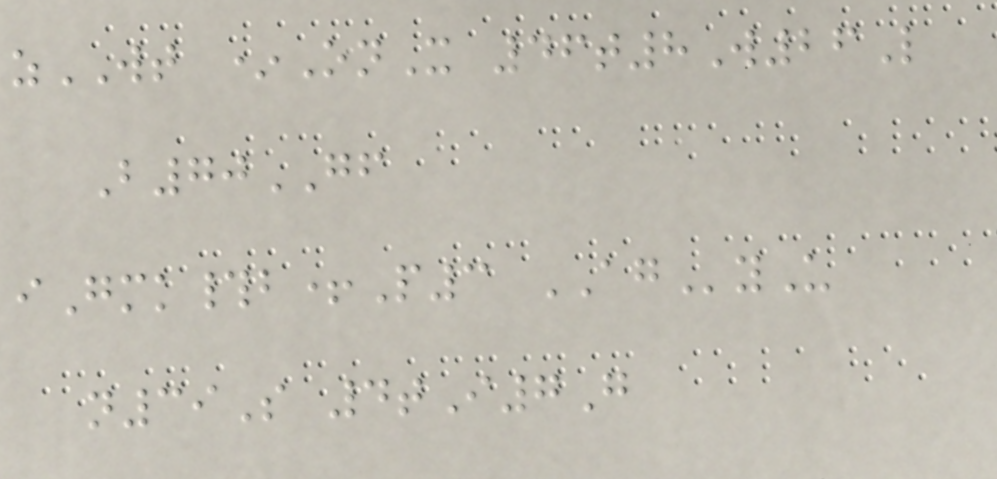zWT *OnX 46t8W26L
B70GF
iGmk#b+P3 AGyU
n39S 4tI7G
